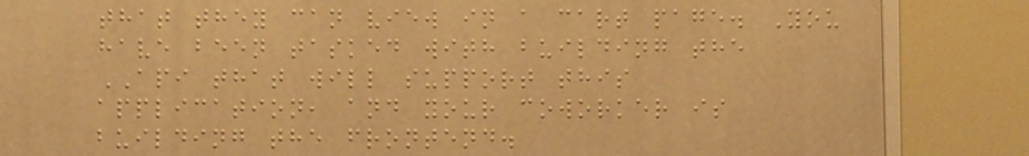that they can view in a cart page. You
have been tasked with building the
API that will support this
application, and your coworker is
building the frontend.
